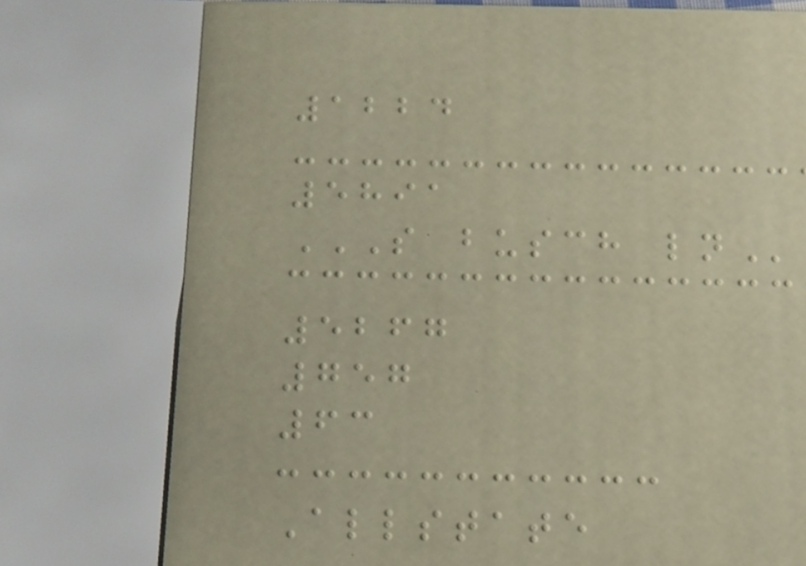1224
5891
S BUSCH LN
5267
757
63
Allstate
